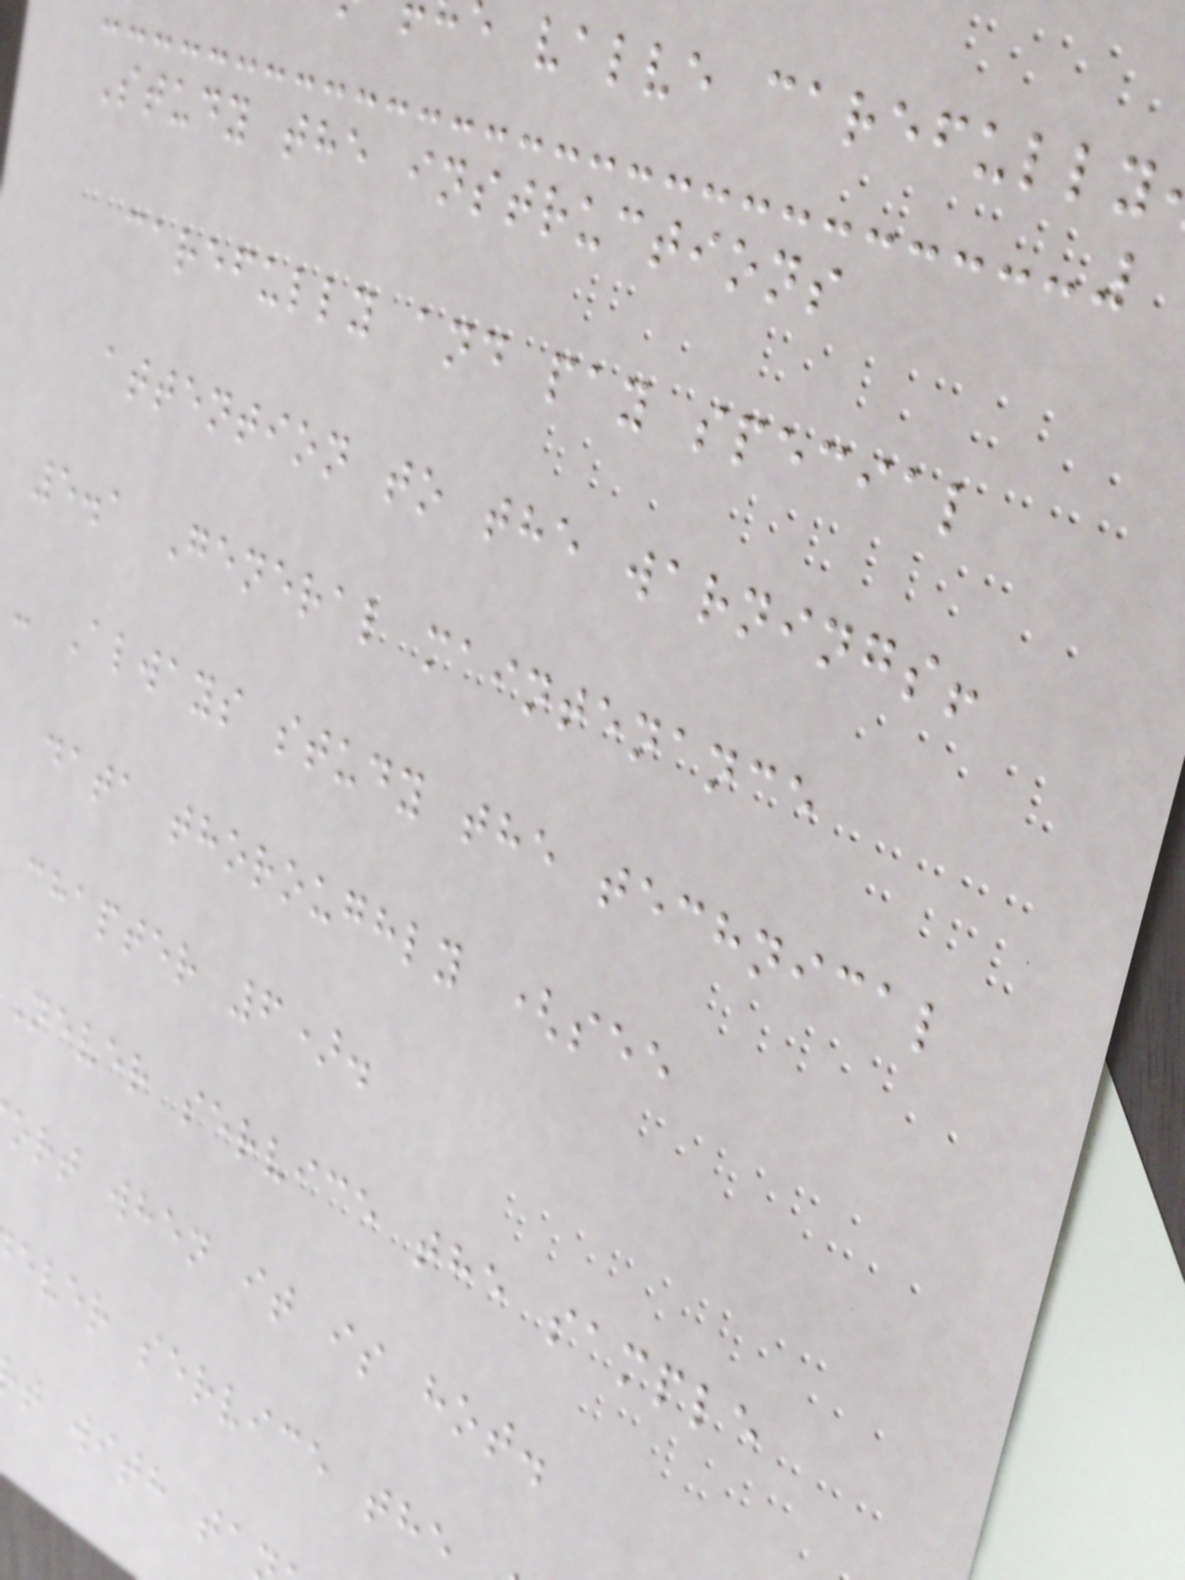e valve carefully
Study the instructions
carefully and pay special
attention to the warnings!
5.1 General maintenance
- Always study the technical
data thoroughly (see
chapter 6).
Never service the sample
ort when it is hot.
ever service the
t with ta
